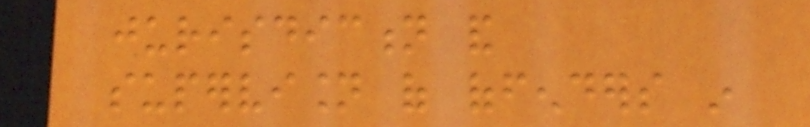jurisdiction and
supervision of offenders in
